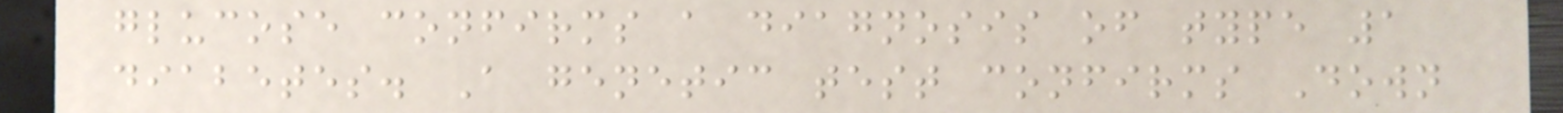glucose confirms a diagnosis of type 1
diabetes. A genetic test confirms Down
